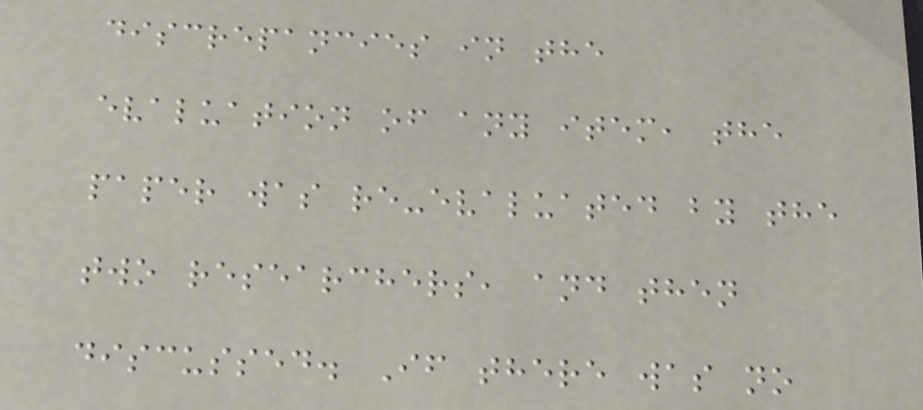discrepancies in the
evaluation of any item, the
paper was re-evaluated by the
two researchers, and then
discussed. If there was no
